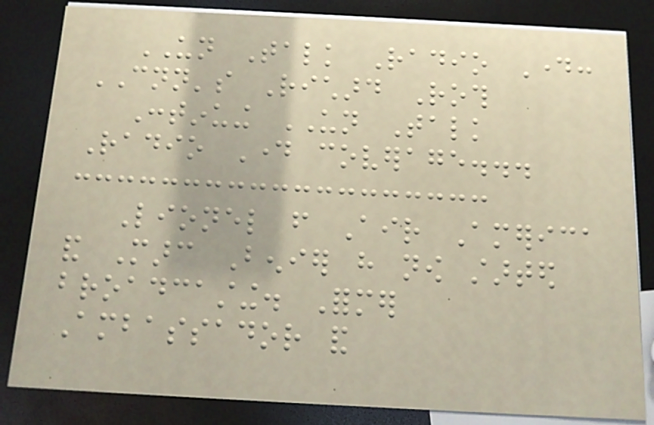UN Talk Radio Day:
CNN's Richard Roth
Continuing UN Talk
Radio Day coverage...
Lionel from Air America
and Marc Benier have now started
broadcasting. Former
Ambassador and
